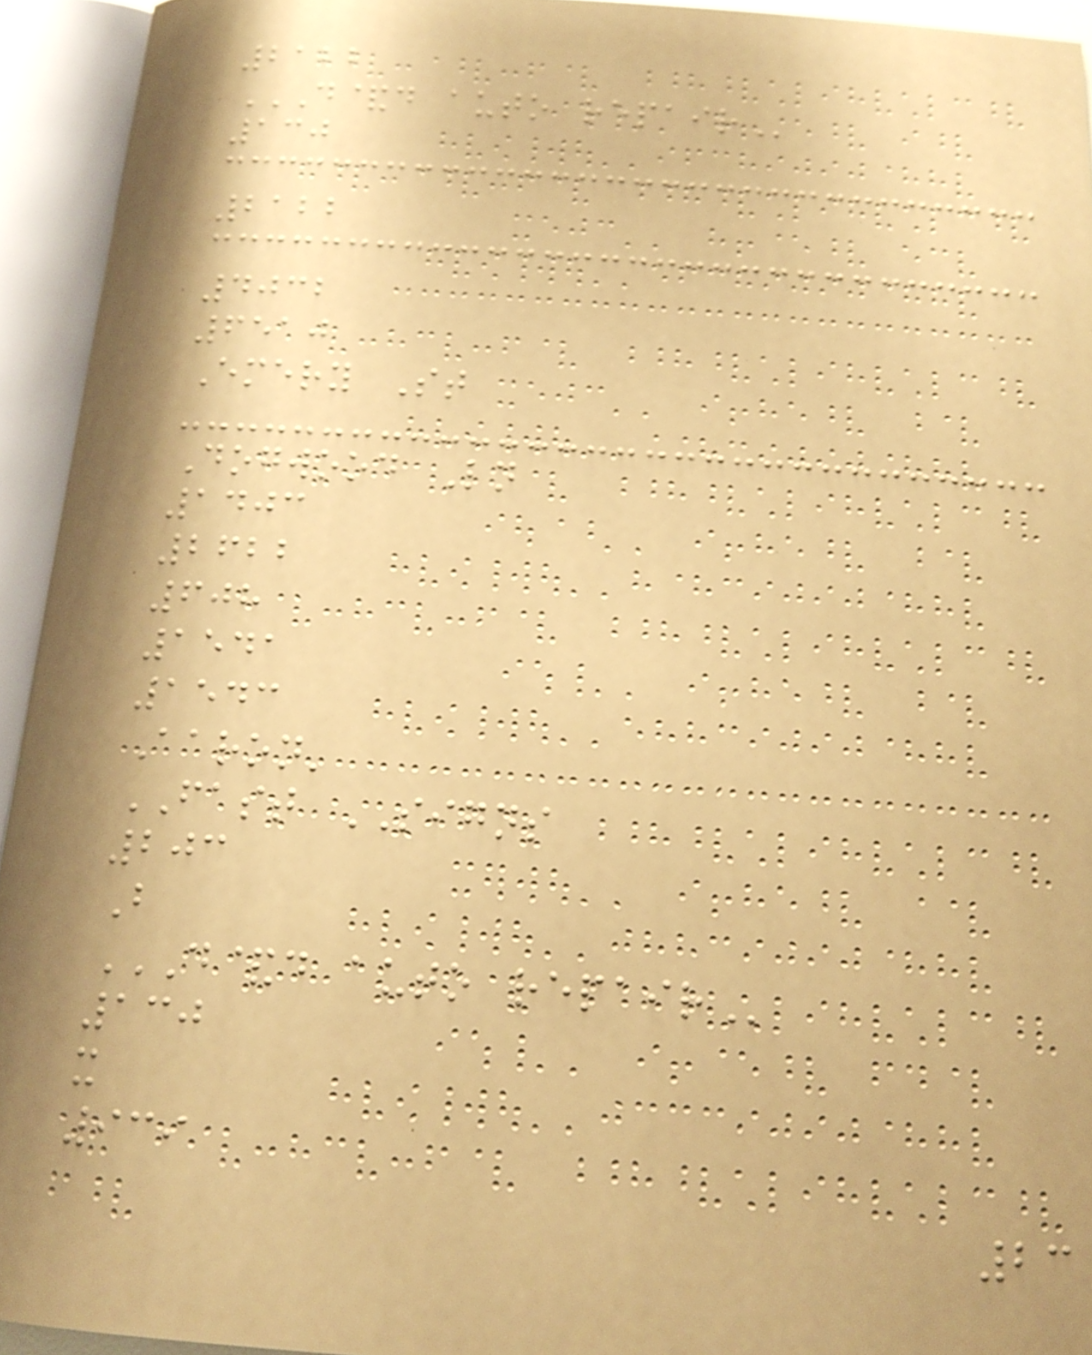2122
D&D AUTO REPAIR
130
2122
4032
6510
Emery St
Dogwood Ln
1403
2622
608
1541
1543
Aaron'
FAST SIGNS
203
B
D&D AUTO REPAIR
130
x
939
23
